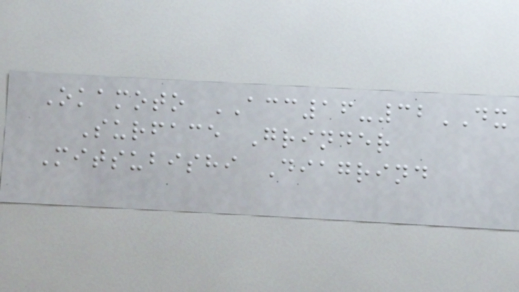Okamoto ACC16-32DX
Surface Grinder
Mitsubishi Diagrind
